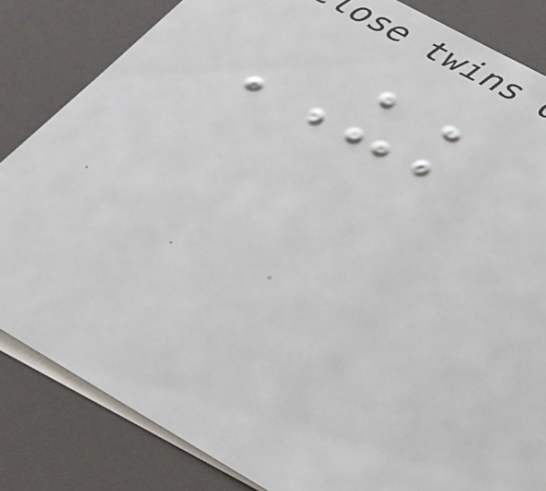UK
